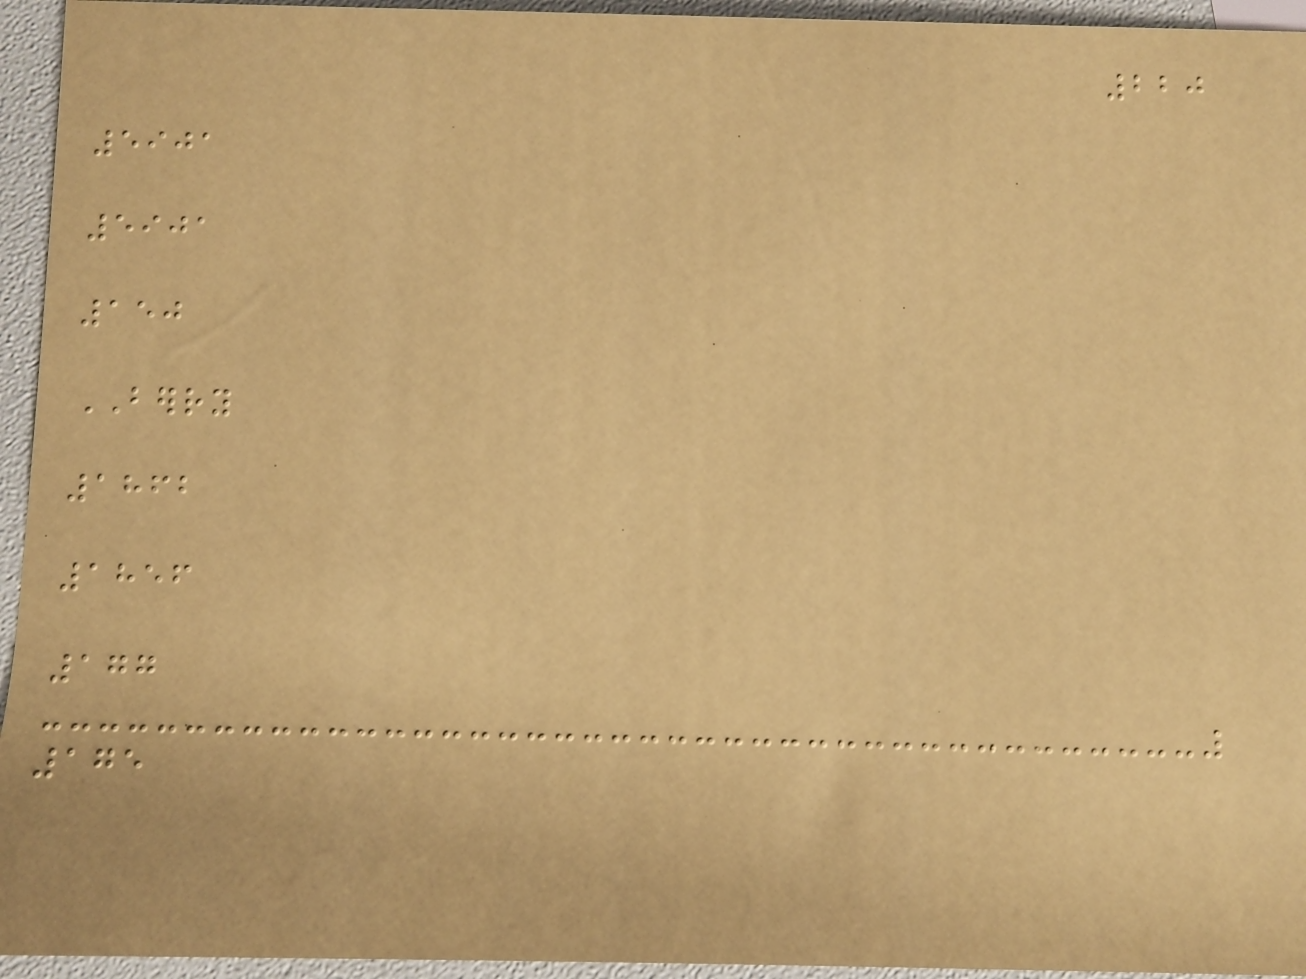220
5901
5901
150
BERRY
1862
1856
177
175
